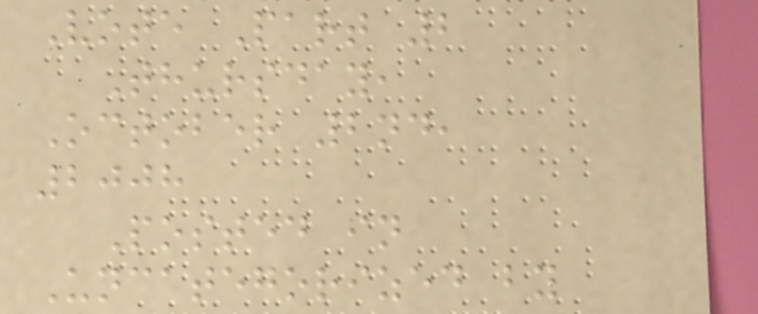Vote Part 2
Thursday,
October 2nd,
2008
Posted in
Uncategorized by
